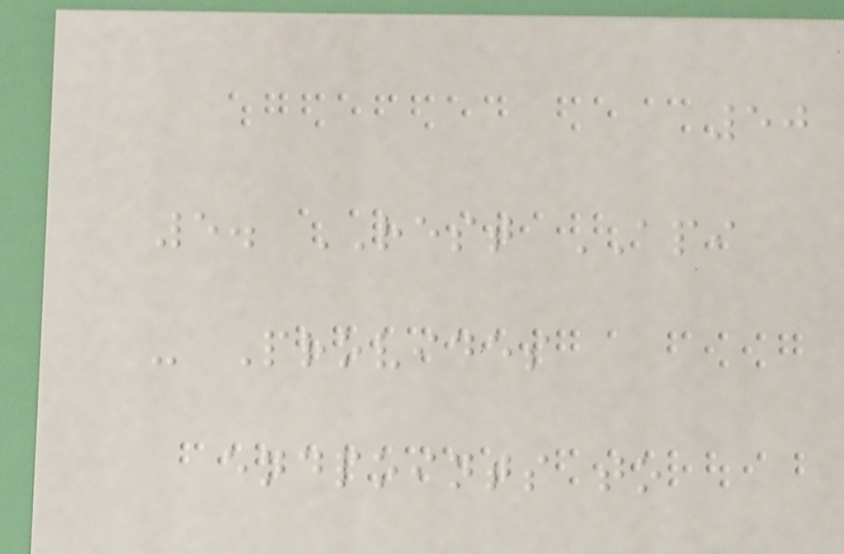50
5. REST API
- Provides
endpoints to
